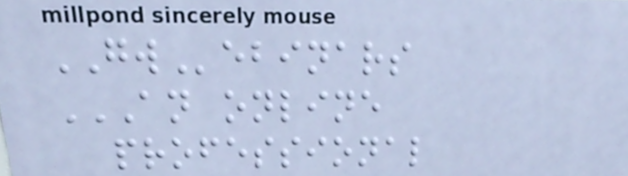GWebinars
AN ONLINE
PROFESSIONAL
